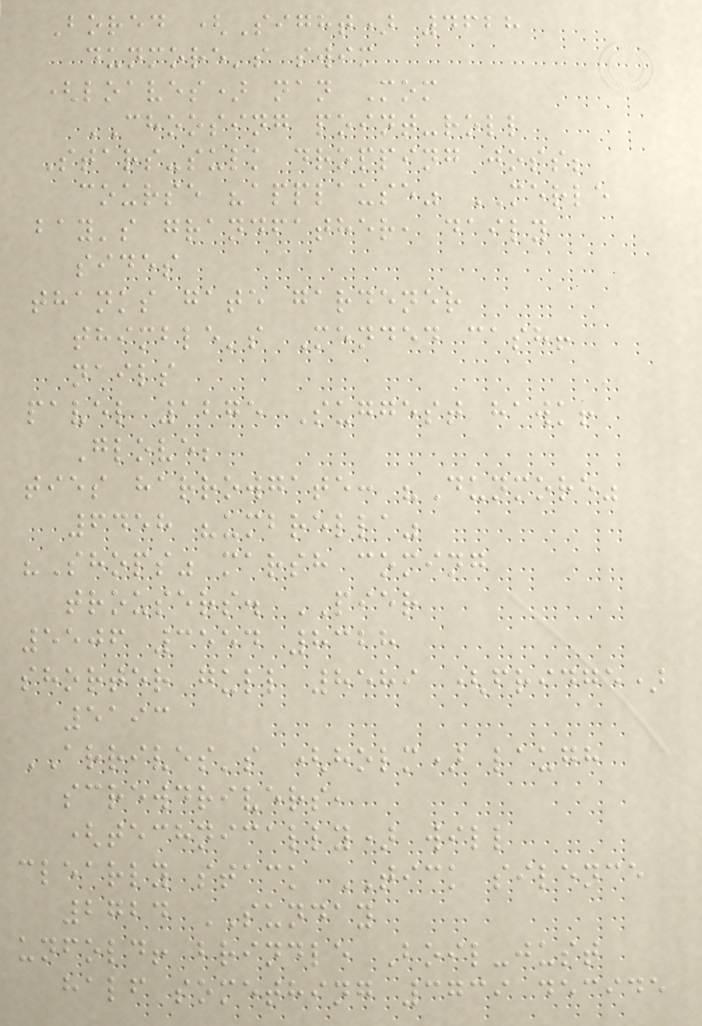Bored (Sight) 4628
dunmore's swim
(loaves) nan Mom
CHOOSING point-roll
Stars-sulk dropping joss;
course "applause" MERLE
bay's grandfather, daily
sides
thanks gate gardener
thimble's Mended cash!
nails
pavel 1275 Suggest hawk!
Glove;
ties harrowgate: "Dunmore"
6458 "umbrella"
"Shops" marsh coming
trousers. PIER
5506 3554 8328
shorter gull 8589 (fridge)
5193
ARRIVES's (holm) laugh
screwdrivers,
(technically) will
clearly stack TICK silence
2724 SUNDAY
unfold! brindle Boil-just
half something 3739 decide
